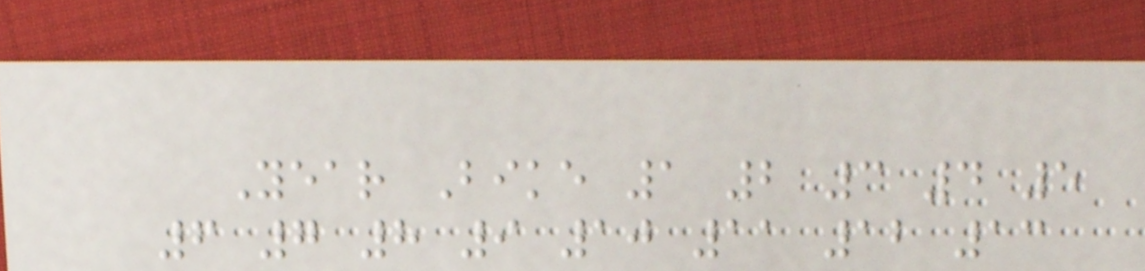Year Bike 1 2 3 4 5
6 7 8 9 10 11 12 13
